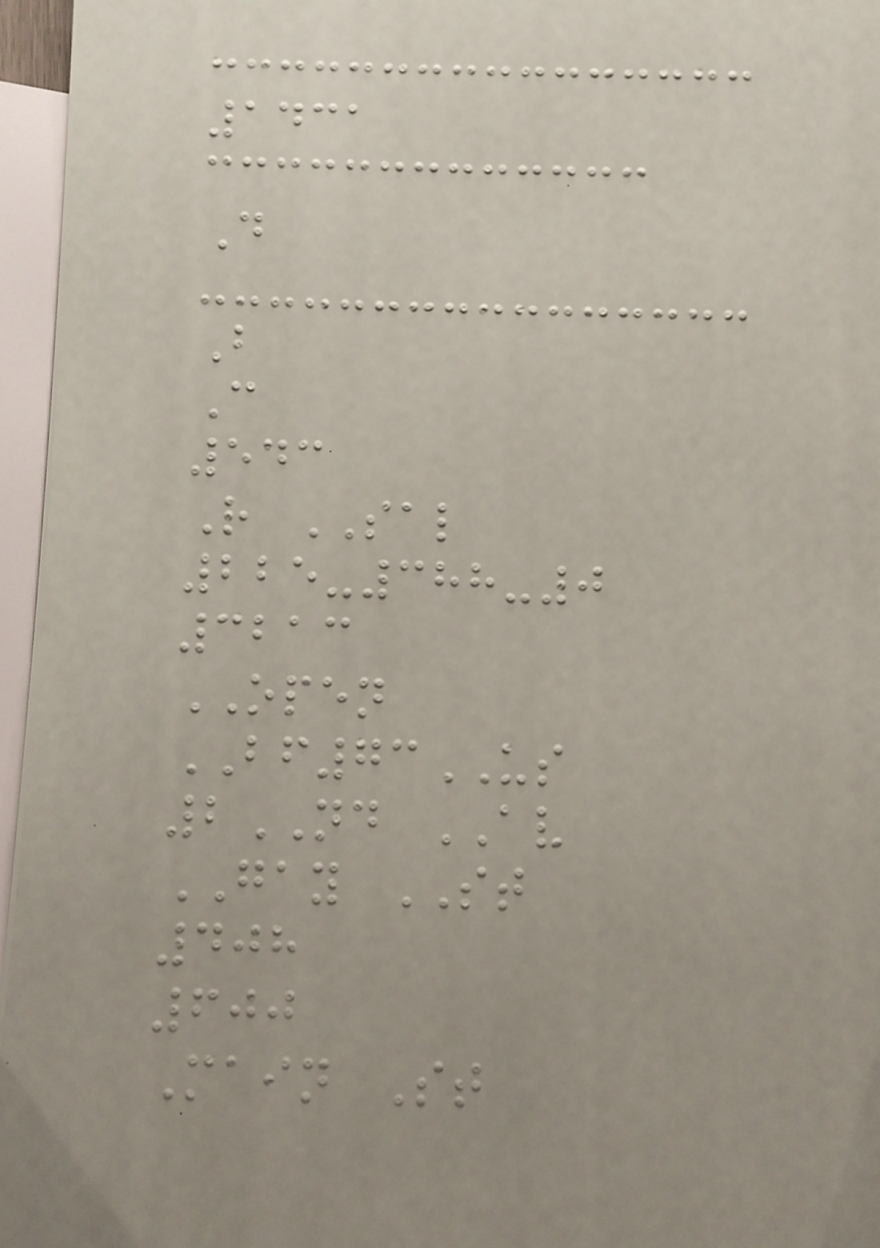1431
D
B
C
543
R SAL
225-388-0
3213
OPEN
BF73US
2ND AV
GAY ST
408
600
Main St
